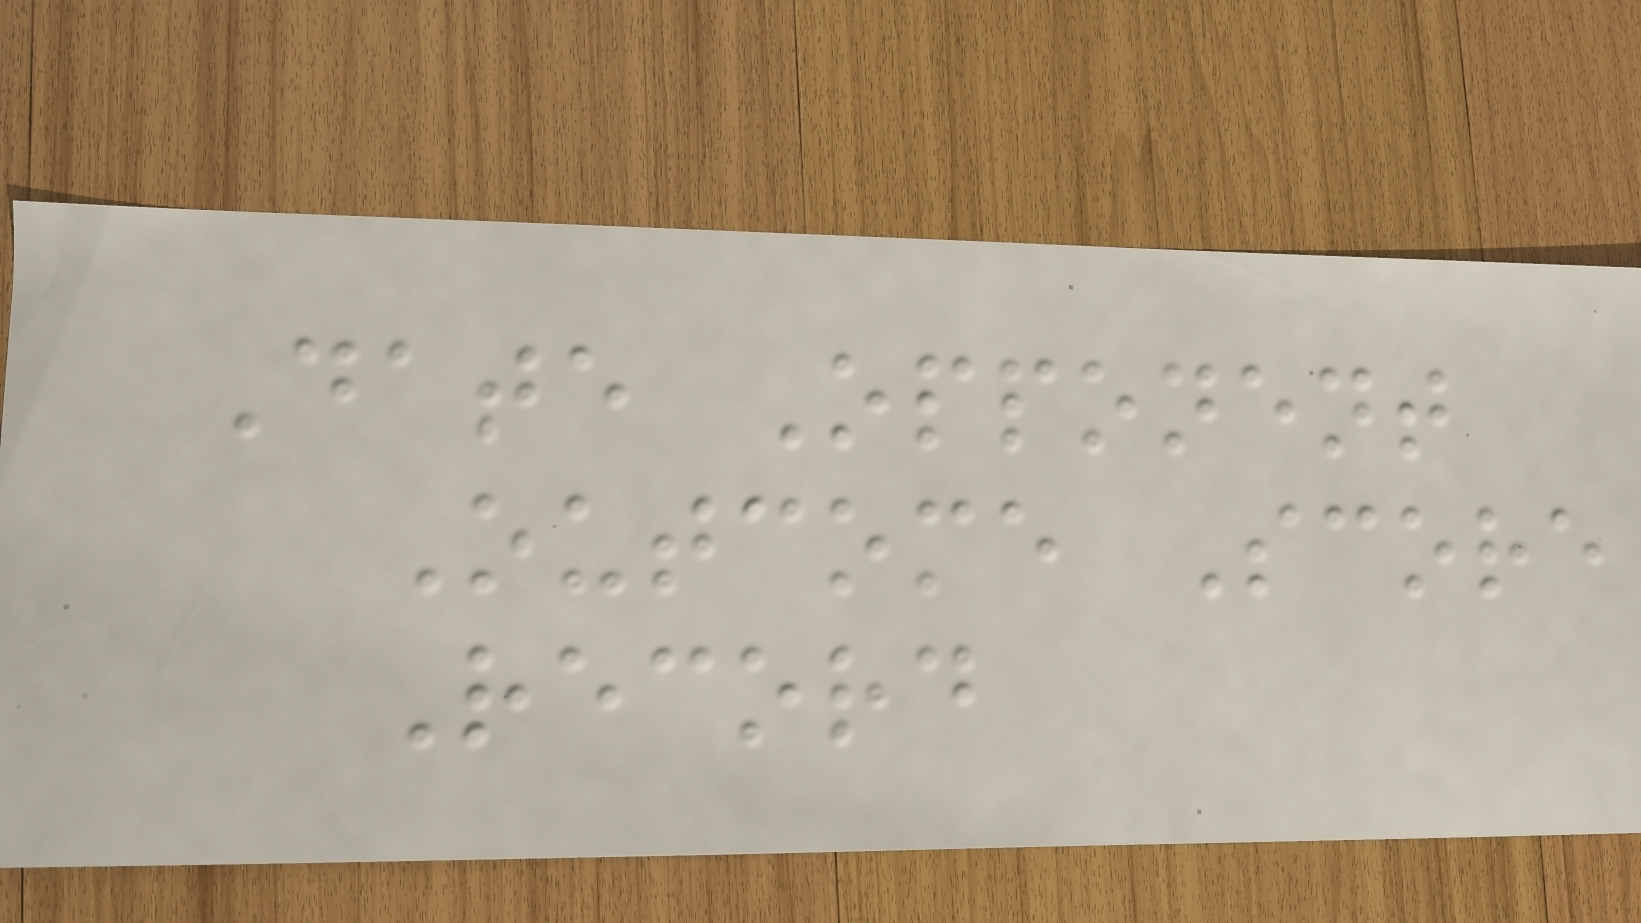Date Opponent
Outcome Score
Record
